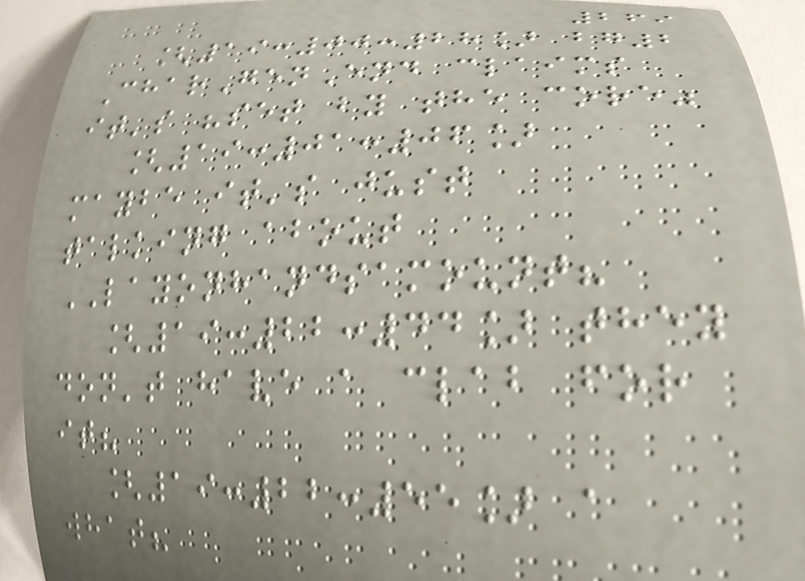269
[19:00:28] bg2
CharGenEnd claims
it's "set by the core"
[19:01:06]
maybe it's just
talking about
LAYONHANDSAMOUNT?
[19:22:44] they
don't have a clab for
it?
[19:22:55] a
what?
